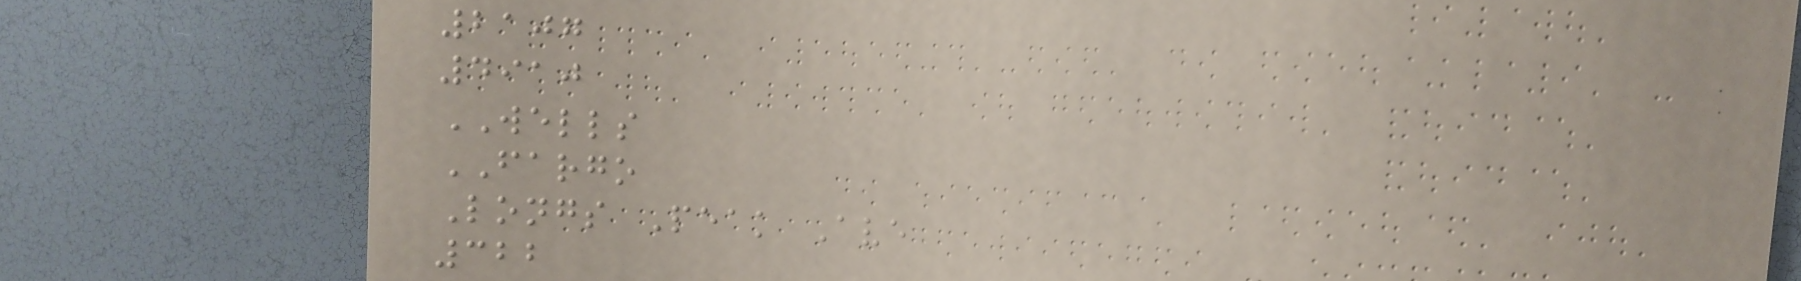2107
4910
WELLS
FARGO
Longs Peak Ave
322
